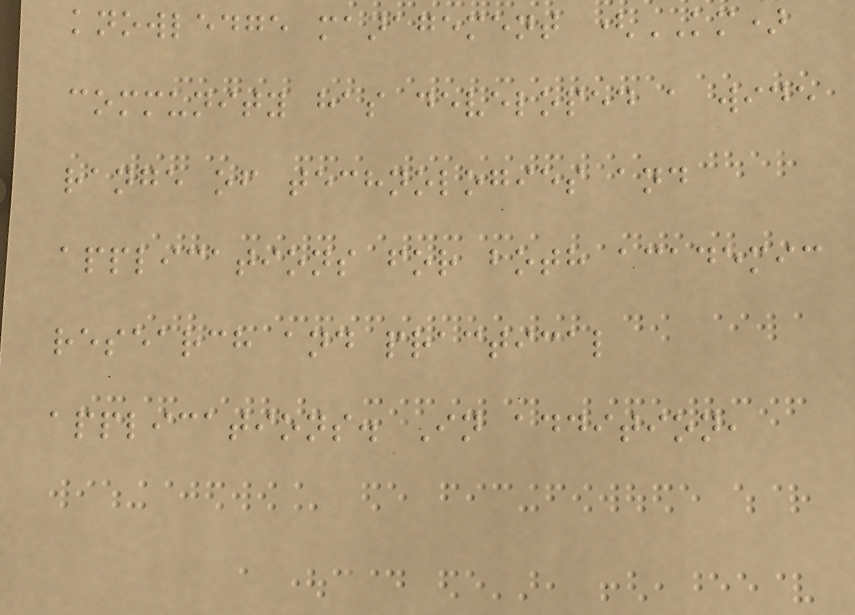knowledge management (KM)
community has developed a wide
range of technologies and
applications for both academic
research and practical
applications. In addition,
